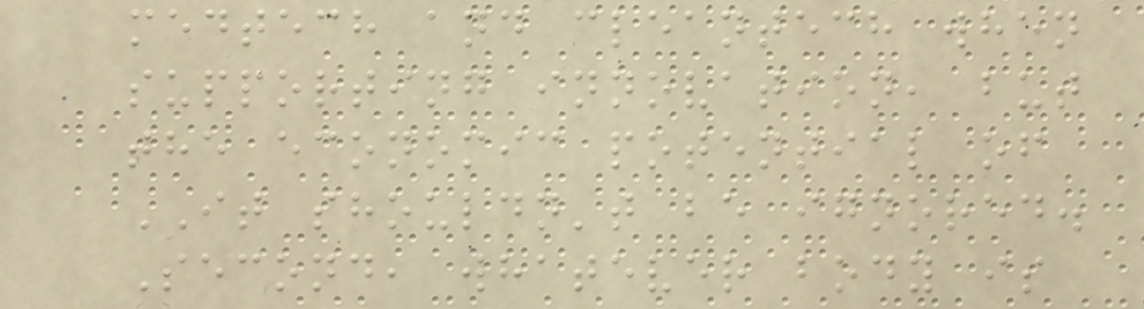medtech and cleantech when
supporting innovation, but
the economic potential of
IT shouldn't be ignored.
Second, whatever body is
